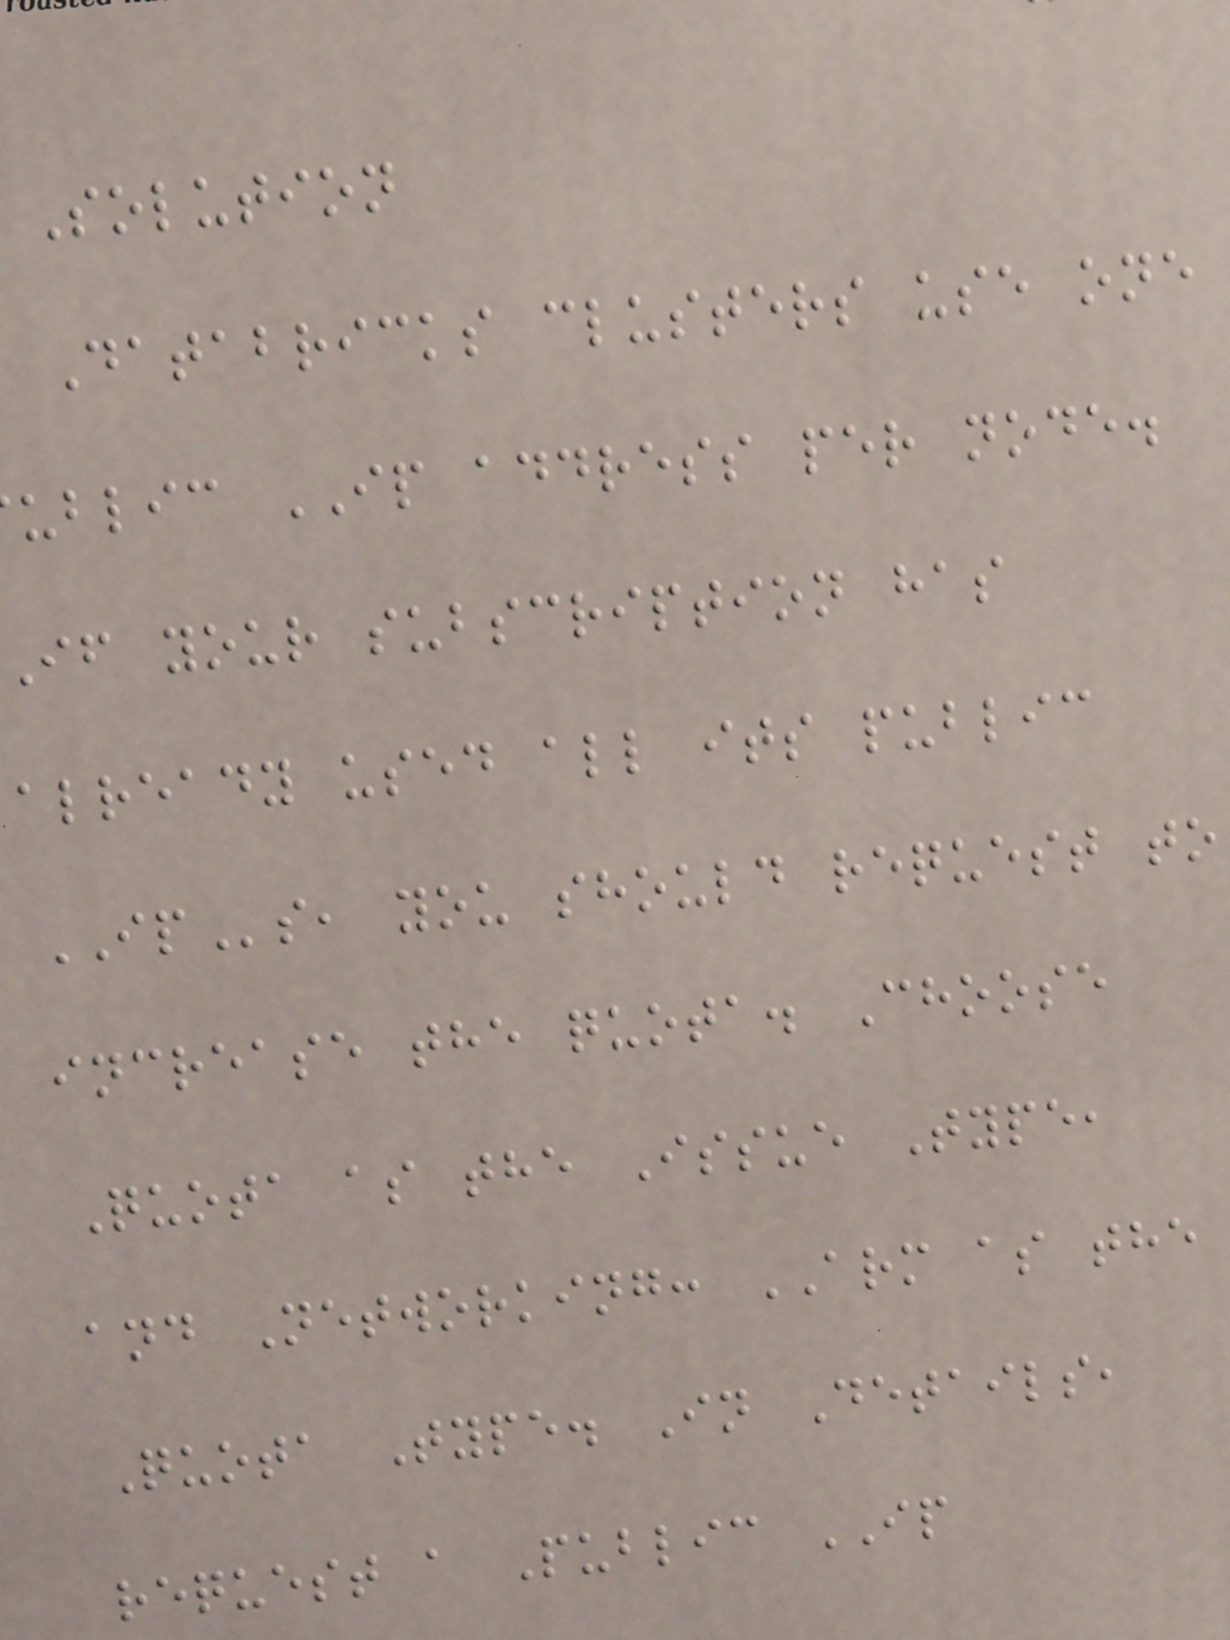Solution
Databricks clusters use one
ublic IP address per node.
if your subscription has
already used all its public
IPs, you should request to
increase the quota. Choose
Quota as the Issue Type,
and Networking: ARM as the
Quota Type. In Details,
request a Public IP
